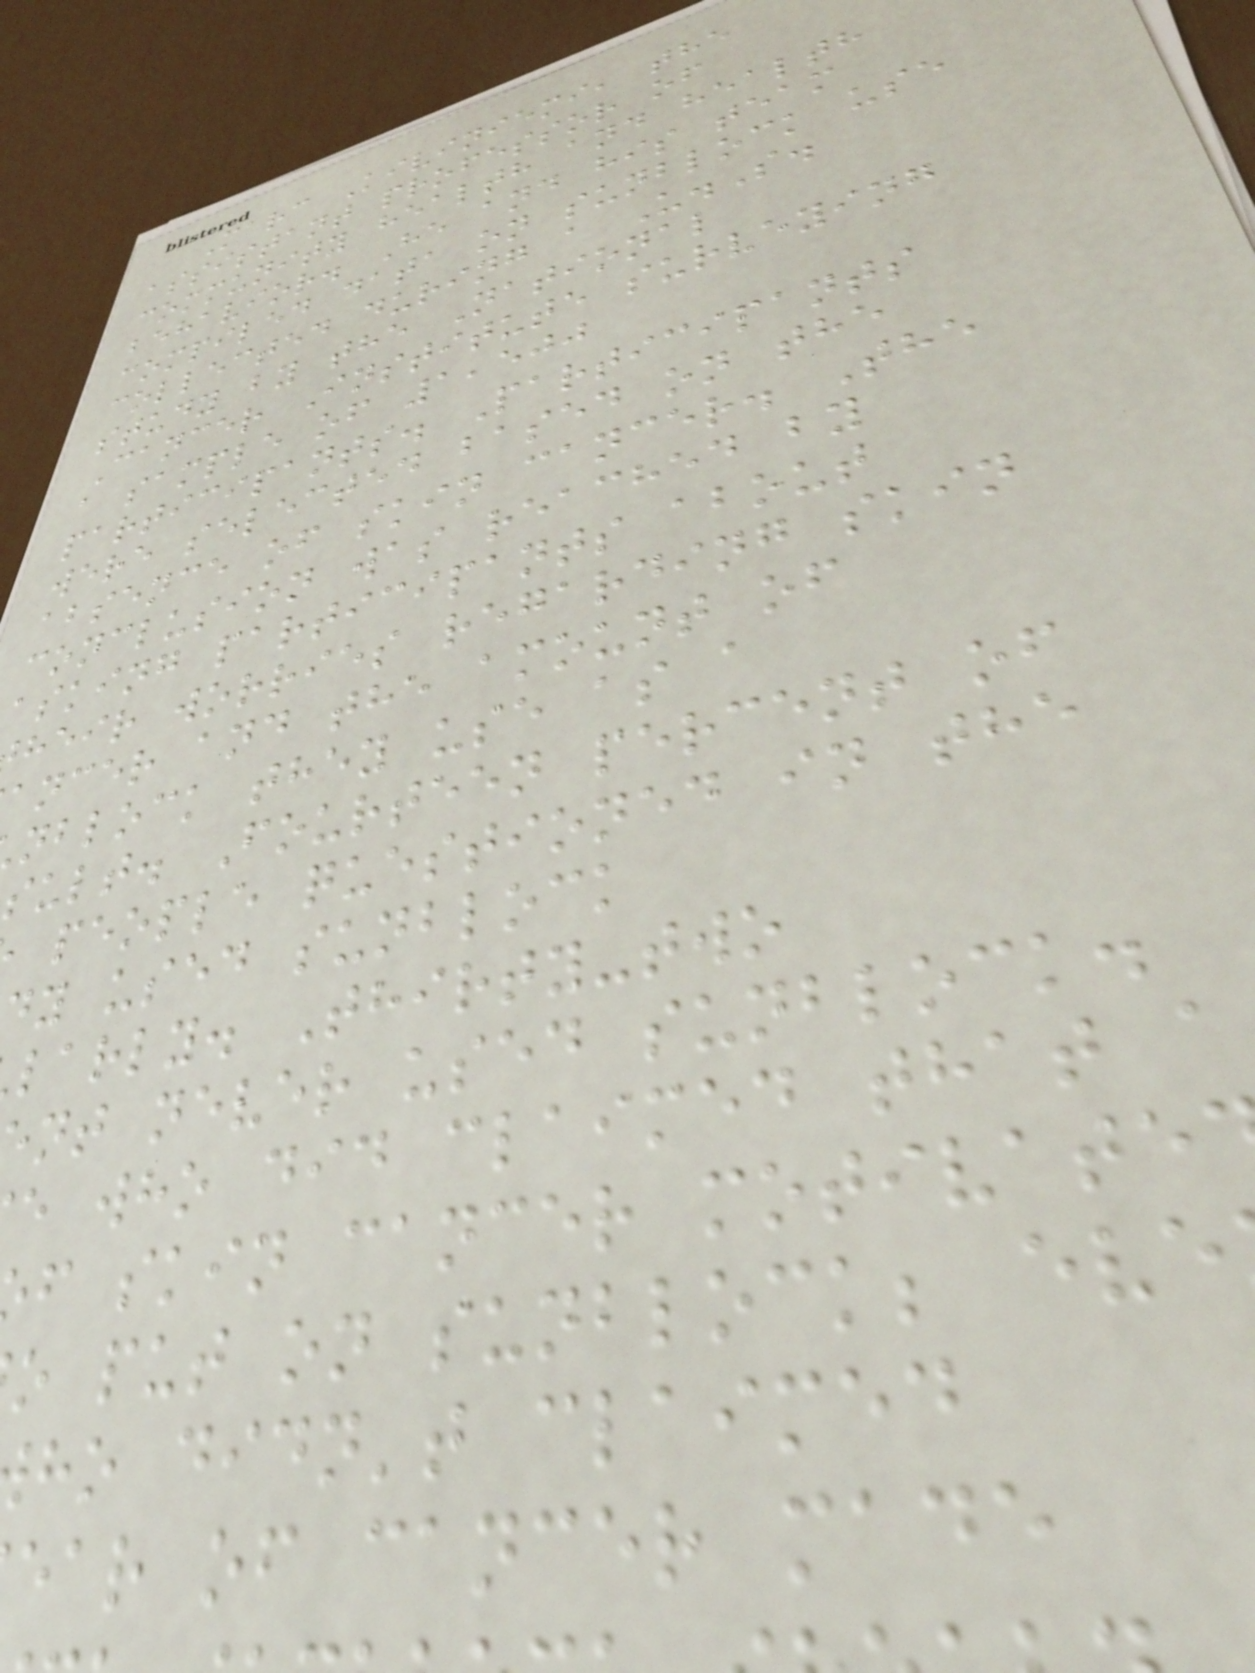Marc Kiviniemi, the
assistant professor of
community health and health
behavior. He and his team
compiled data on sunblock use
collected during a U.S.
study by the National
Cancer Institute surveying
a sample of 1,500
participants. Participants
were selected based on the
absence of skin cancer. The
conclusion was reached by
asking participants about
heir worries regarding skin
ancer and the amount of
nblock they use as a
sult. Fourteen percent of
people questioned in the
y used sunblock
larly. Thirty-two
nt never used sunblock.
e who did claimed that a
f skin cancer motivate
o put on sunblock; eve
ho didn't claimed
ear of cancer made
